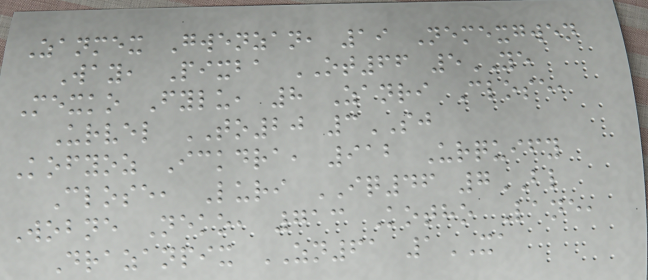Zanmex Gwenzan, 19 Nemexgwen
Way, Pixba OT66 5YE
Mexko Fylu, 8 Zanri Close,
Urvel TO20 3SJ
Kofyoz Ickdra, 912 Urquify
Close, Luri IQ46 7BL
Wobne Neko, 713 Kotho Lane,
Drazanpix ZN61 1XA
